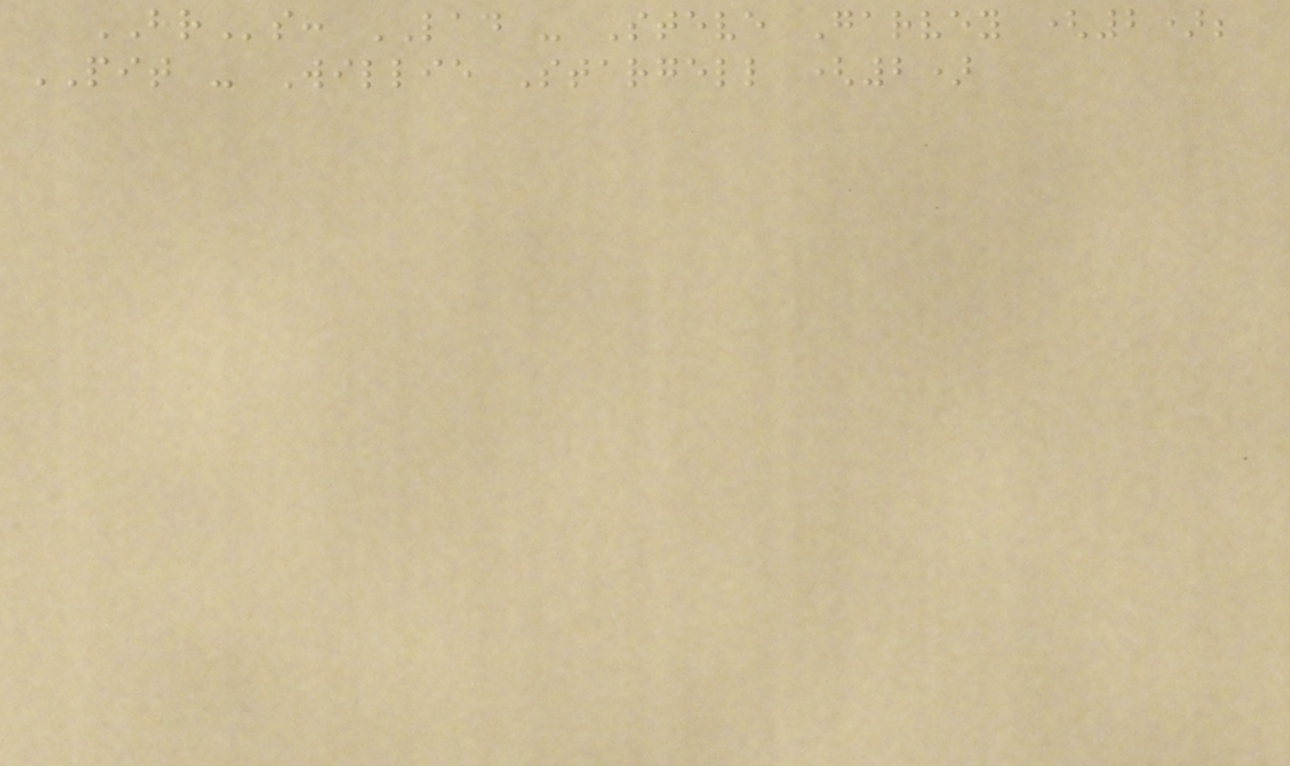HRs: LAD - Steve Garvey (2);
PIT - Willie Stargell (2)
